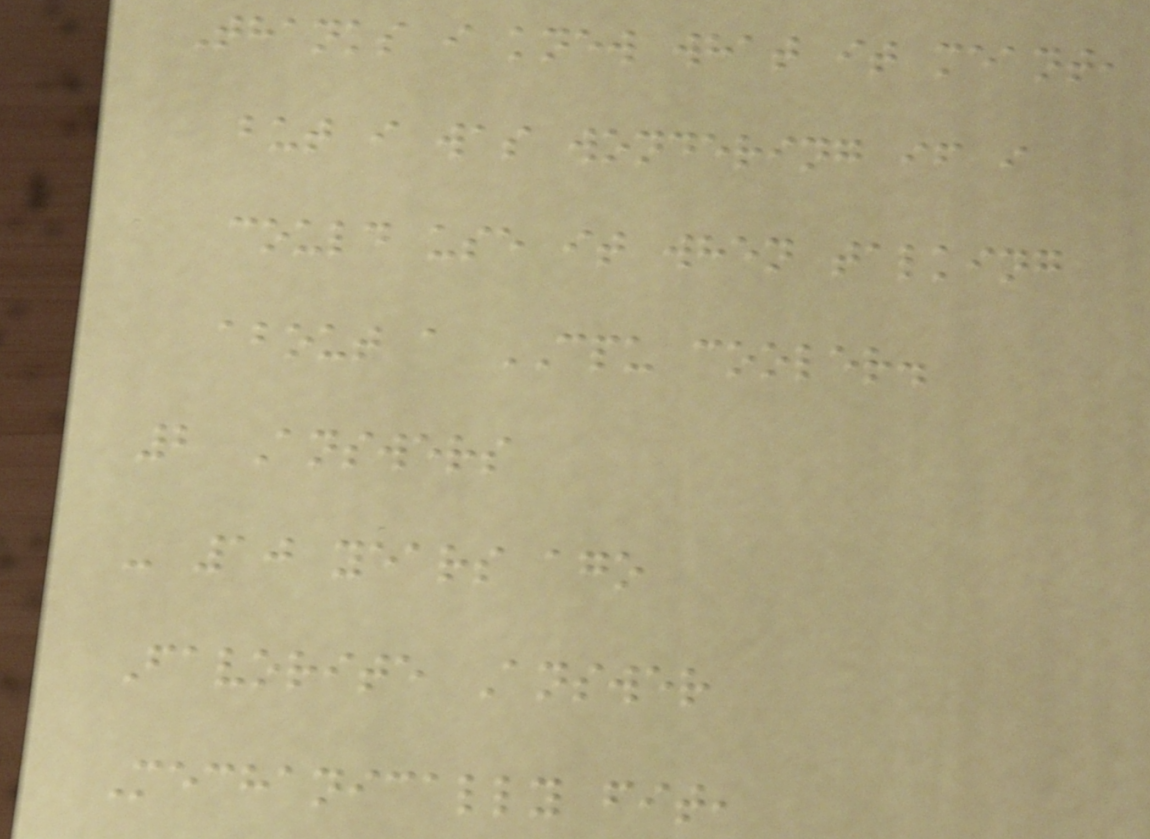Thanks i knew what it meant,
but i was wondering if i
could use it when talking
about a CPU cooler.
2 Answers
- 10 years ago
Favorite Answer
Mechanically fit,
